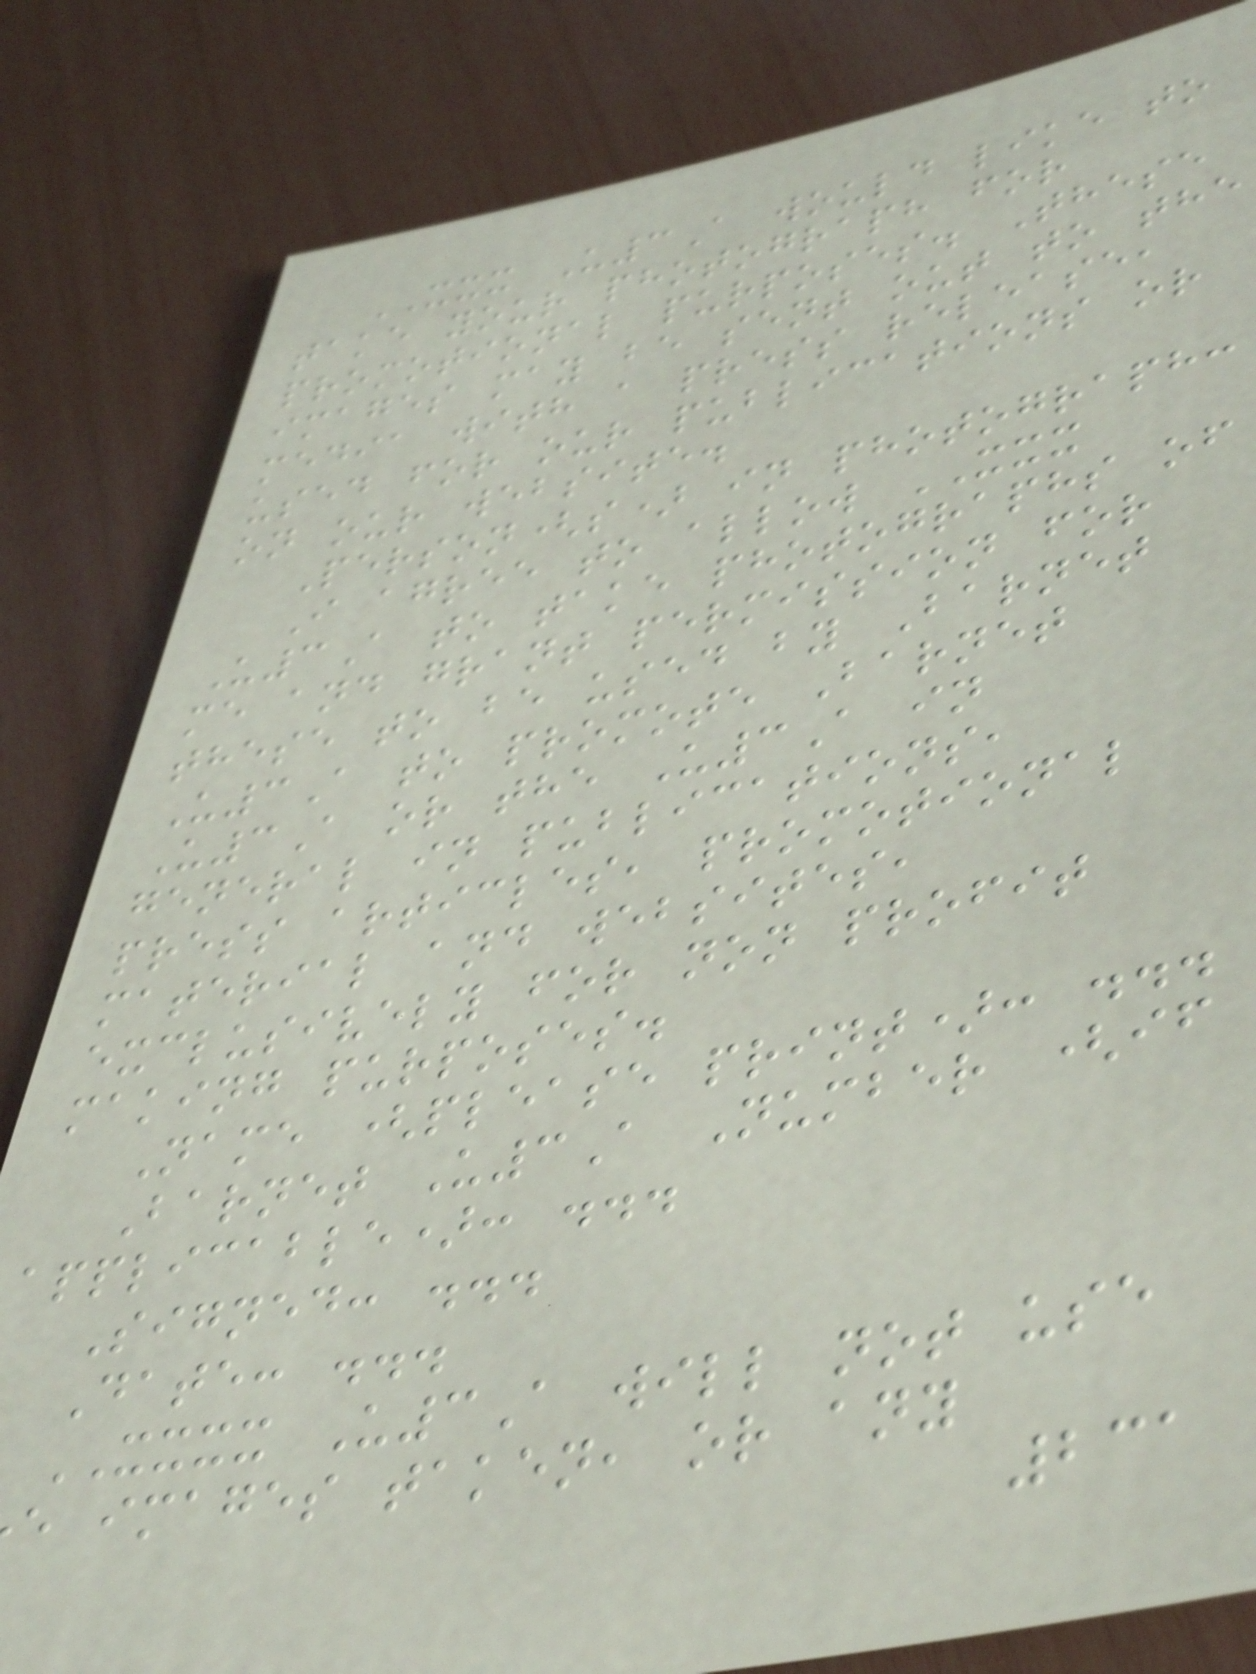XXX U3A would like to
take your photograph for
promotional purposes. These
images may be sent out to the
media with a press release,
used for our publications or
on our website.
Person(s) in photograph:
I agree to allow XXX
U3A to take photographs of
me and grant permission for
these to be used by Barnet
U3A to promote Barnet
U3A or the U3A in
general in publications,
press articles, promotional
material and websites,
exclusively for non profit
making purposes.
Name (please print): ...
Barnet U3A Number (if
applicable): ...
Signed: ...
Date: ...
XXXX U3A will not use
e images taken, or any
231
